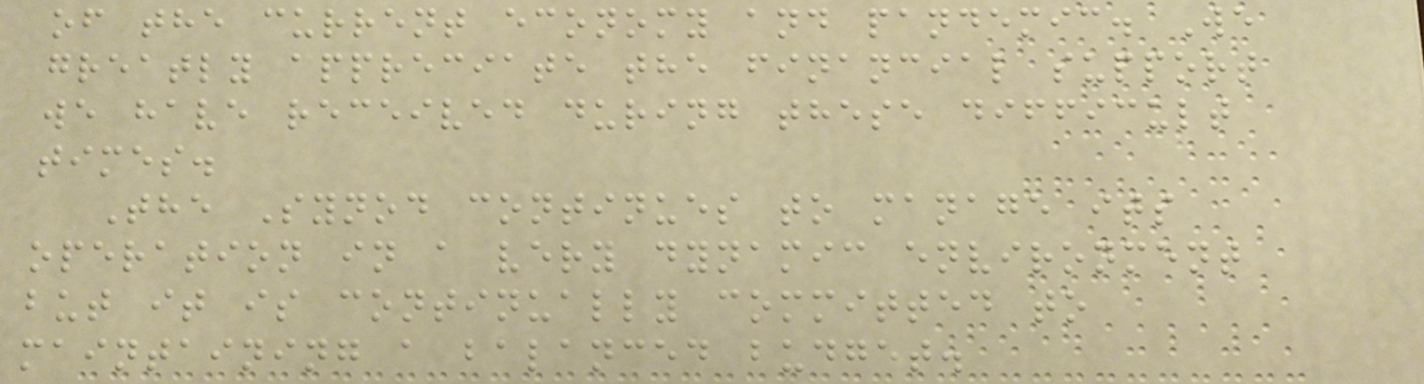of the current economy and pandemic. We
greatly appreciate the financial support
we have received during these difficult
times.
The Synod continues to manage its
operation in a very dynamic environment
but it is continually committed to
maintaining a balanced budget.
